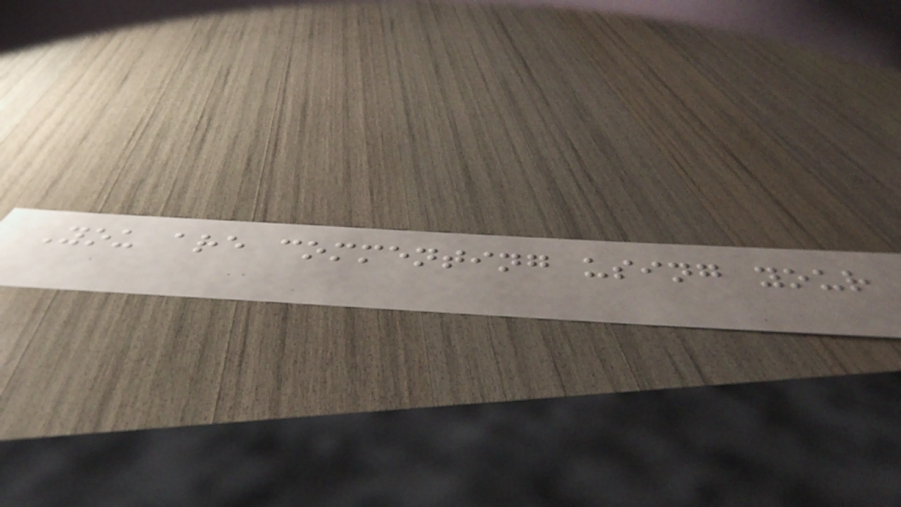You are commenting using your
